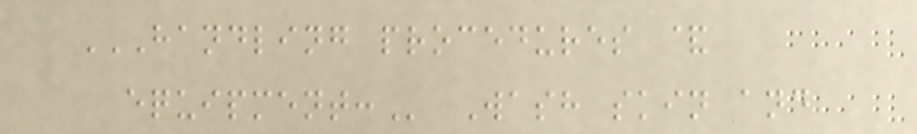HANDLING PROCEDURES &
EQUIPMENT: Wash skin and
